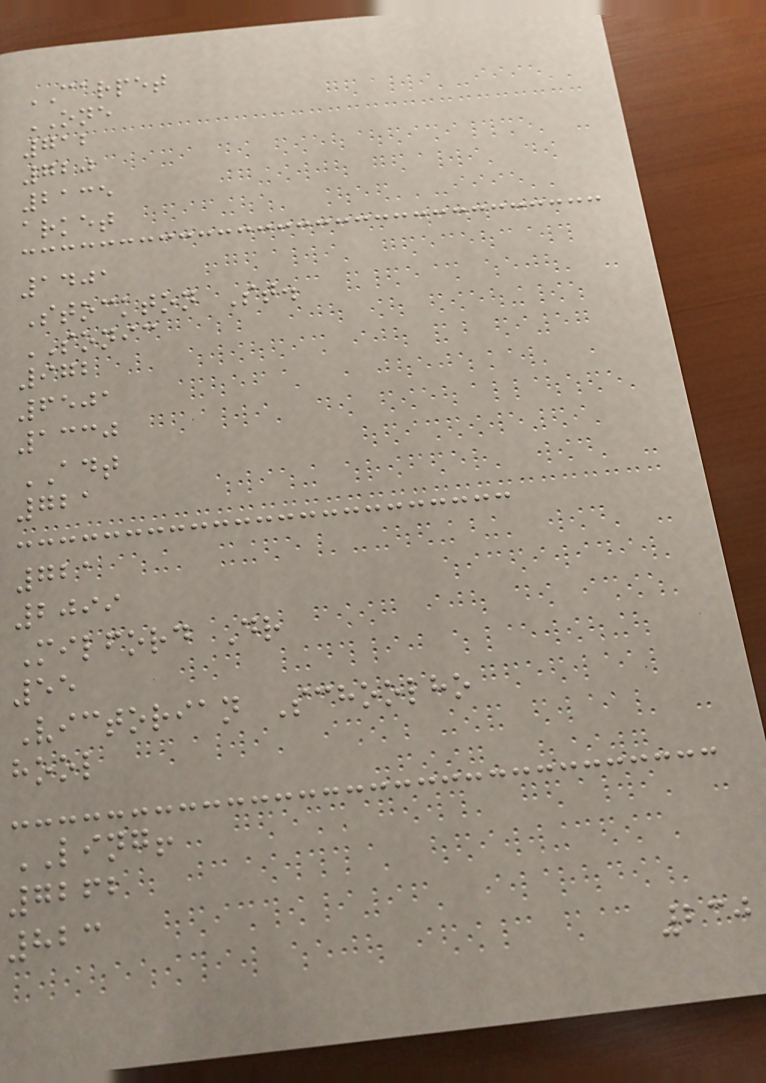CARPET
ONE
712
720
2135
arket
1401
Stockton St.
SONIC
972
6501
1330
ADT
721
721
2099
Milford Dr
55
Victorian Schoolho
hool
LING!
7262
823
230
